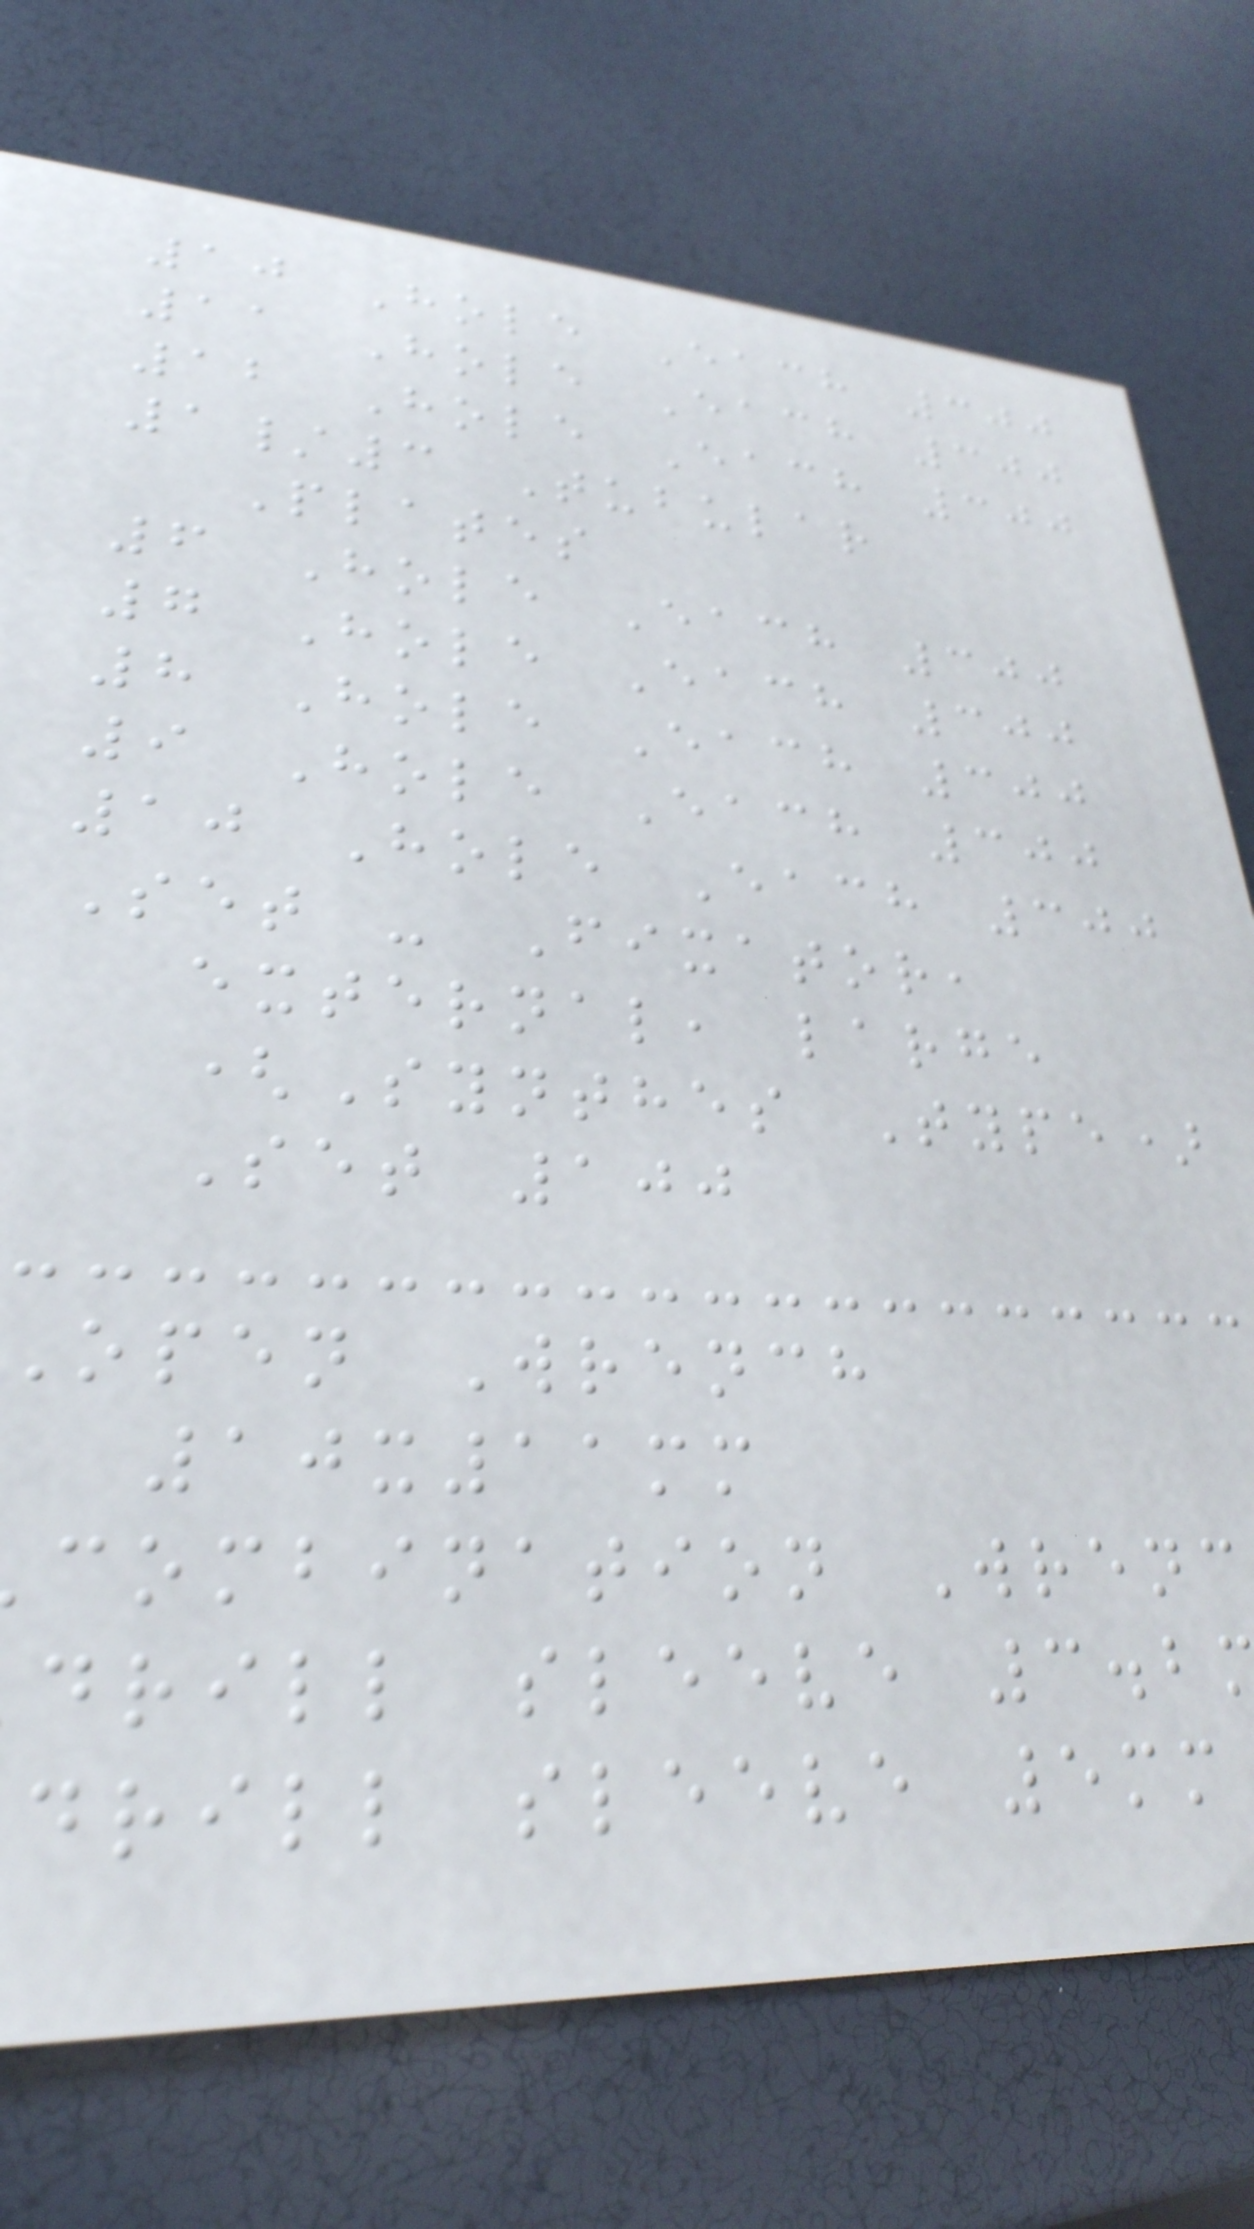10 Hole Each 300
11 Hole Each 300
12 Hole Each 300
1/3 Tubular
Plates
6 Hole Each 300
7 Hole Each 300
8 Hole Each 300
9 Hole Each 300
10 Hole Each 300
Set - Fixator,
external, large
(Synthes Type)
Set 100
open Wrench
10x11mm
combination Wrenc
drill sleeve 3.2
drill sleeve 5mm
